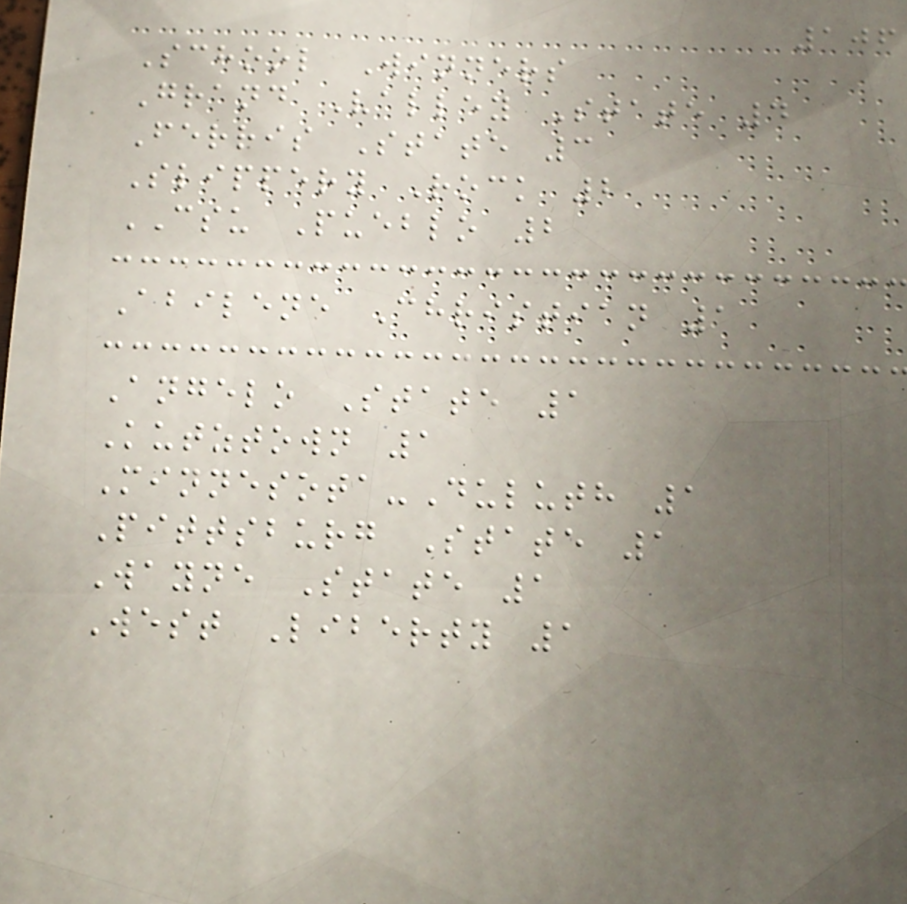106
School Winners
Grand Valley State 4
Ferris State 3
Slippery Rock 2
CSU Pueblo 2
Abilene Christian 1
Angelo State 1
Kutztown 1
Minnesota-Duluth 1
Pittsburg State 1
Wayne State 1
West Liberty 1
